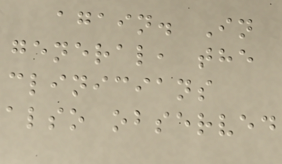again. In
general, the
clinicians
also observed
